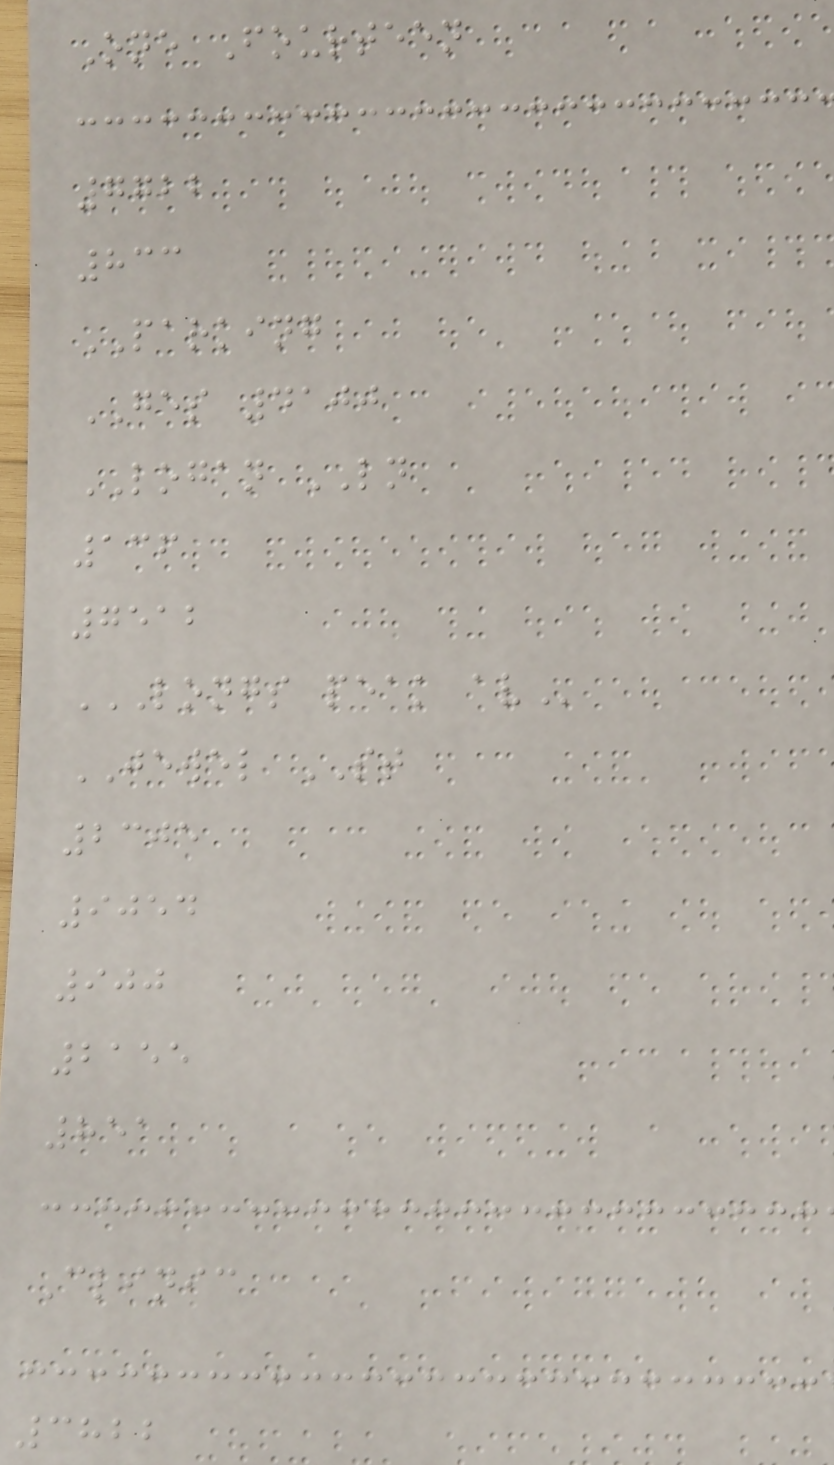One Fourteen
7722
833
PARKING
GES 4100
LOGAN LN
136
7512
LONGS PEAK AV
JEWEL ST
2305
9054
900
2155
851
Clinic
3822
